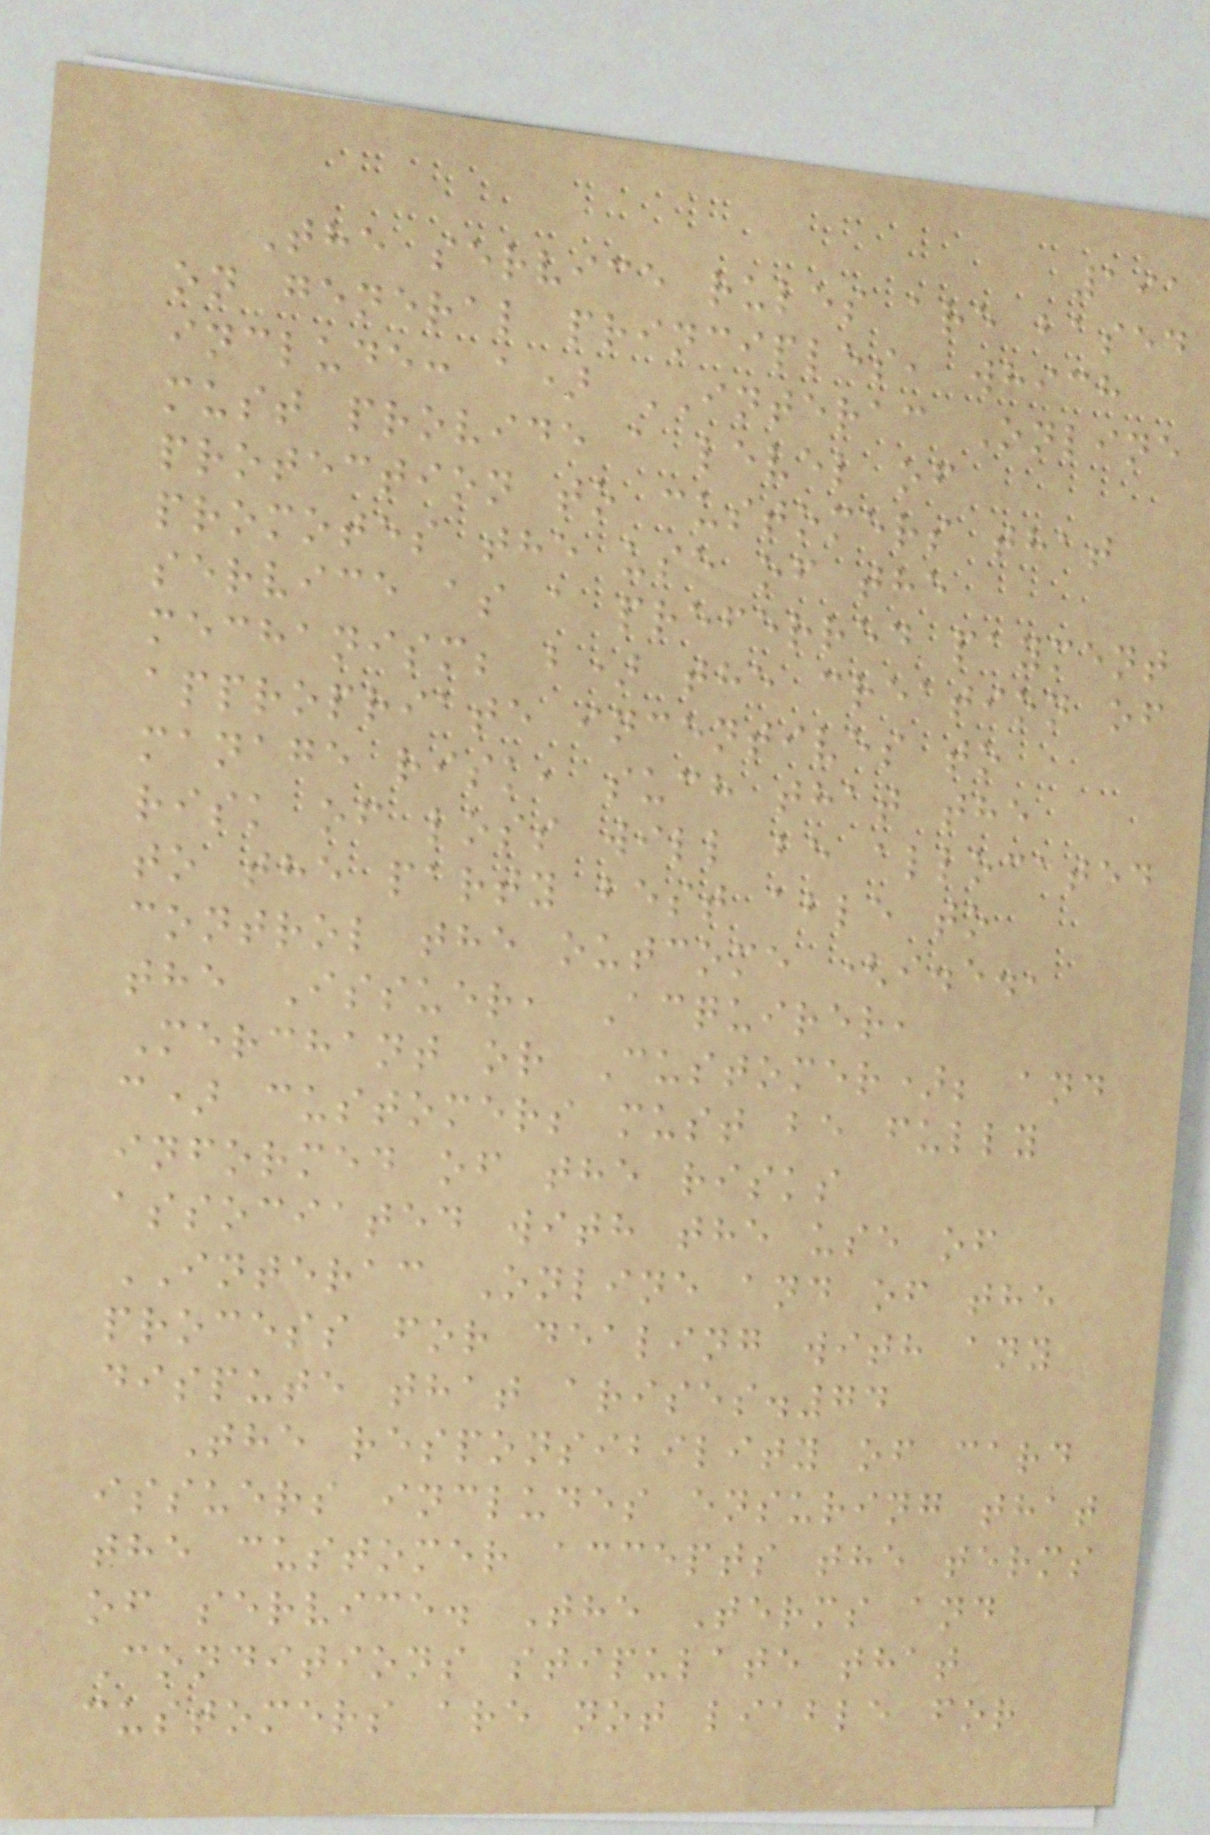191
The service rules are based
on general principles, which
include: a) INTERAC Online
must provide a level of
protection to customers that
promotes the use of the
service as a preferred payment
mechanism; b) the creation of
appropriate incentives to
manage risk, such that the
risk of loss will be allocated
to the party best able to
control the outcome (i.e.,
the Issuer, Acquirer,
Merchant or Customer); and
c) customers must be fully
informed of the risks
associated with the use of
INTERAC Online and of the
process for dealing with any
dispute that arises.74
The responsibility of card
issuers includes ensuring that
the customer accepts the terms
of service. The Terms and
Conditions stipulate that
customers are not liable for
